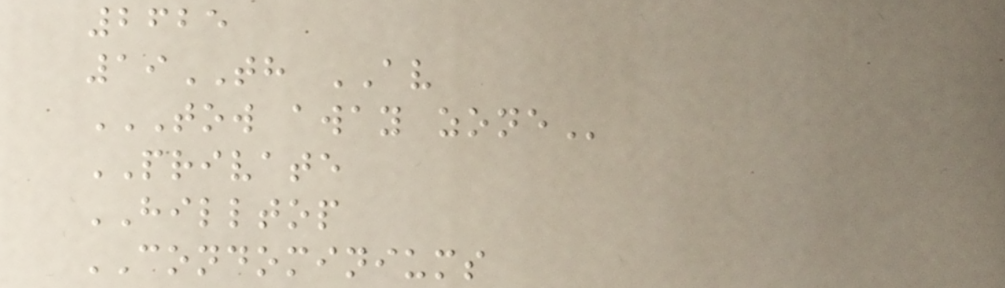2625
19TH AV
TOW AWAY ZONE
PRIVATE
HILLTOP
CONDOMINIUMS
